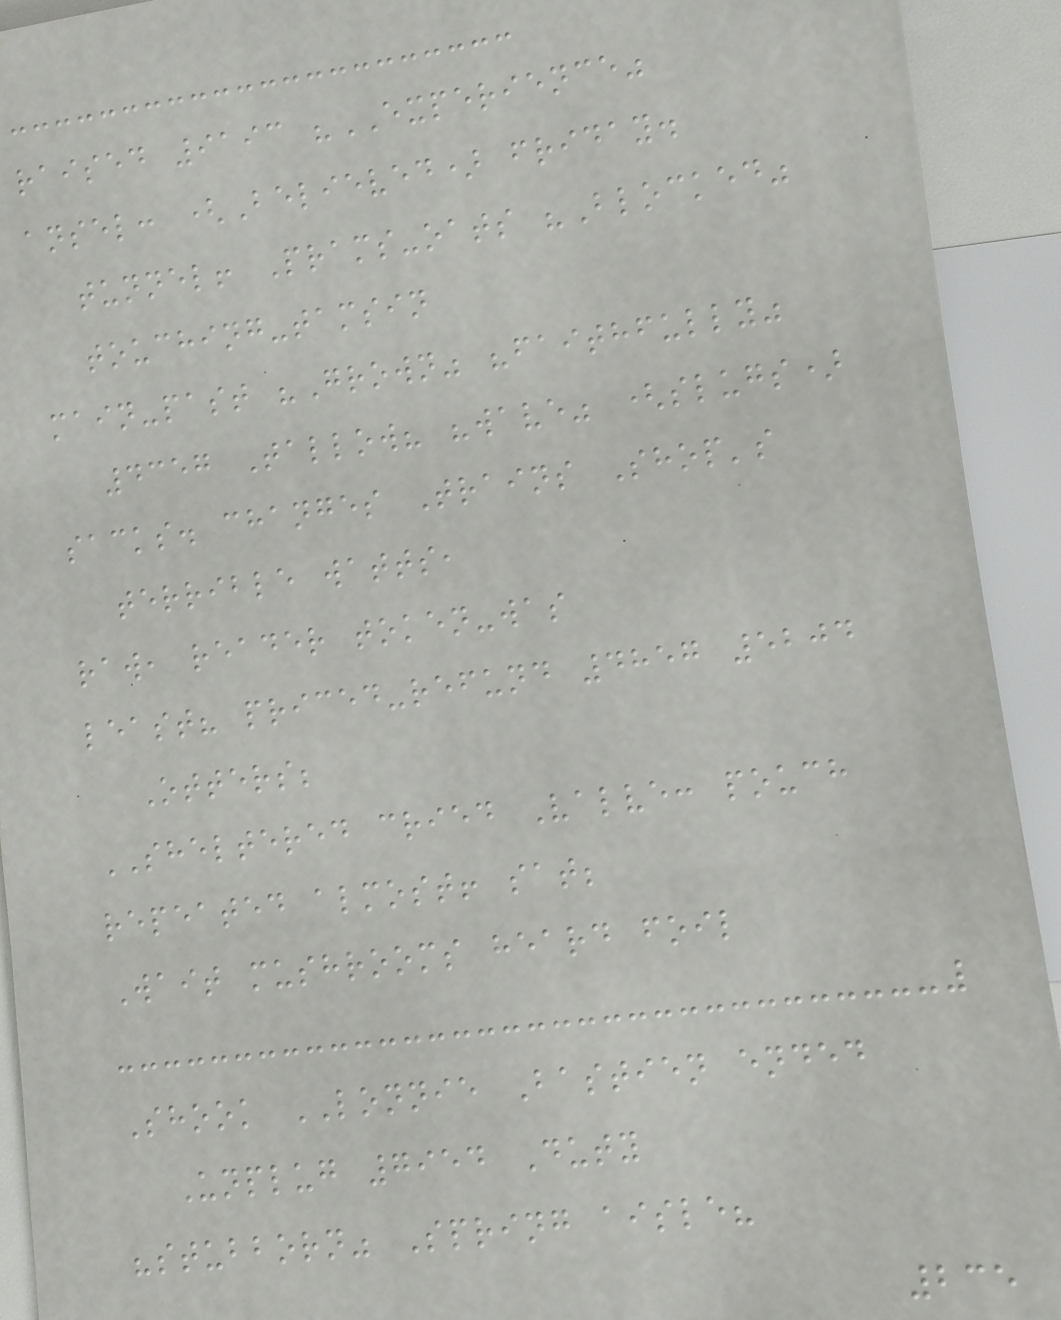raised 9193 "EXPERIENCE"
ansel: (Believed) friday.
tunnel! Prams-oats "Blocked"
touching-tamsin
main-past "Grown" "faithfully"
4357 Tallow? "wave" (slugs)
sacks. changes Trains Shop's
terrible watts,
raw, reader token-was
least? priced-refund 4857 5204
Otters;
SHELTERED cried Valve: pouch
repeated almost! sat;
Wait mushrooms heard foil
Shook LONNIE Bastien ended
Unplug 7954 Duty
"stubborn" Spring aisle?
235
